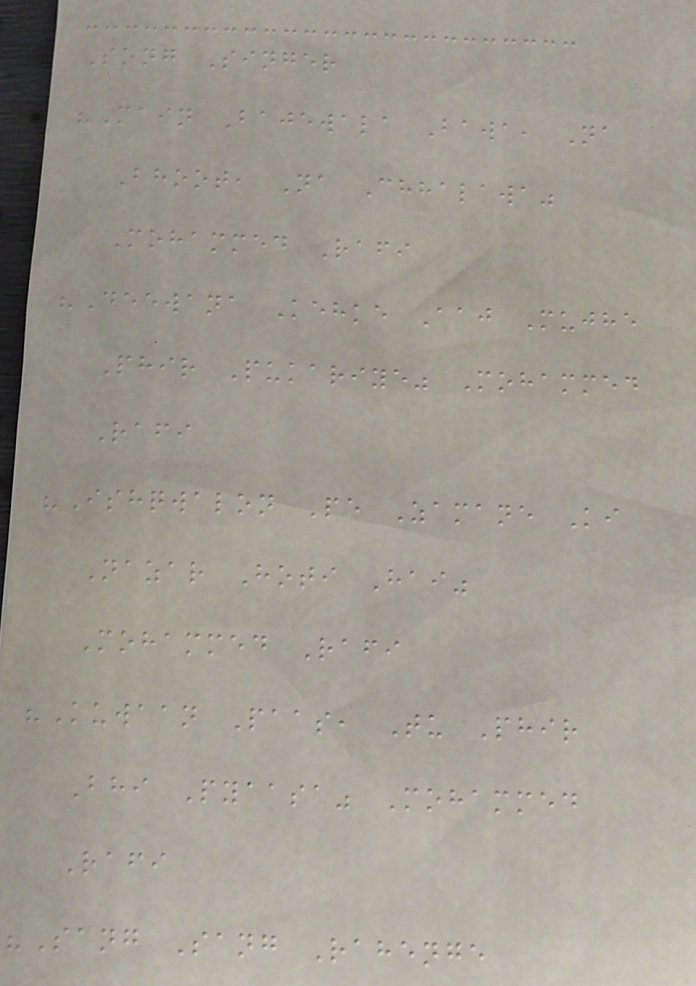Song Singer
"Main Bajewala Bawa, Na
Bhoot, Na Chhalawa"
Mohammed Rafi
"Deewana Kehke Aaj Mujhe
Phir Pukariye" Mohammed
Rafi
"Ishqwalon Pe Zamane Ki
Nazar Hoti Hai"
Mohammed Rafi
"Kuwaan Paas, Tu Phir
Bhi Pyaasa" Mohammed
Rafi
"Sang Sang Rahenge
